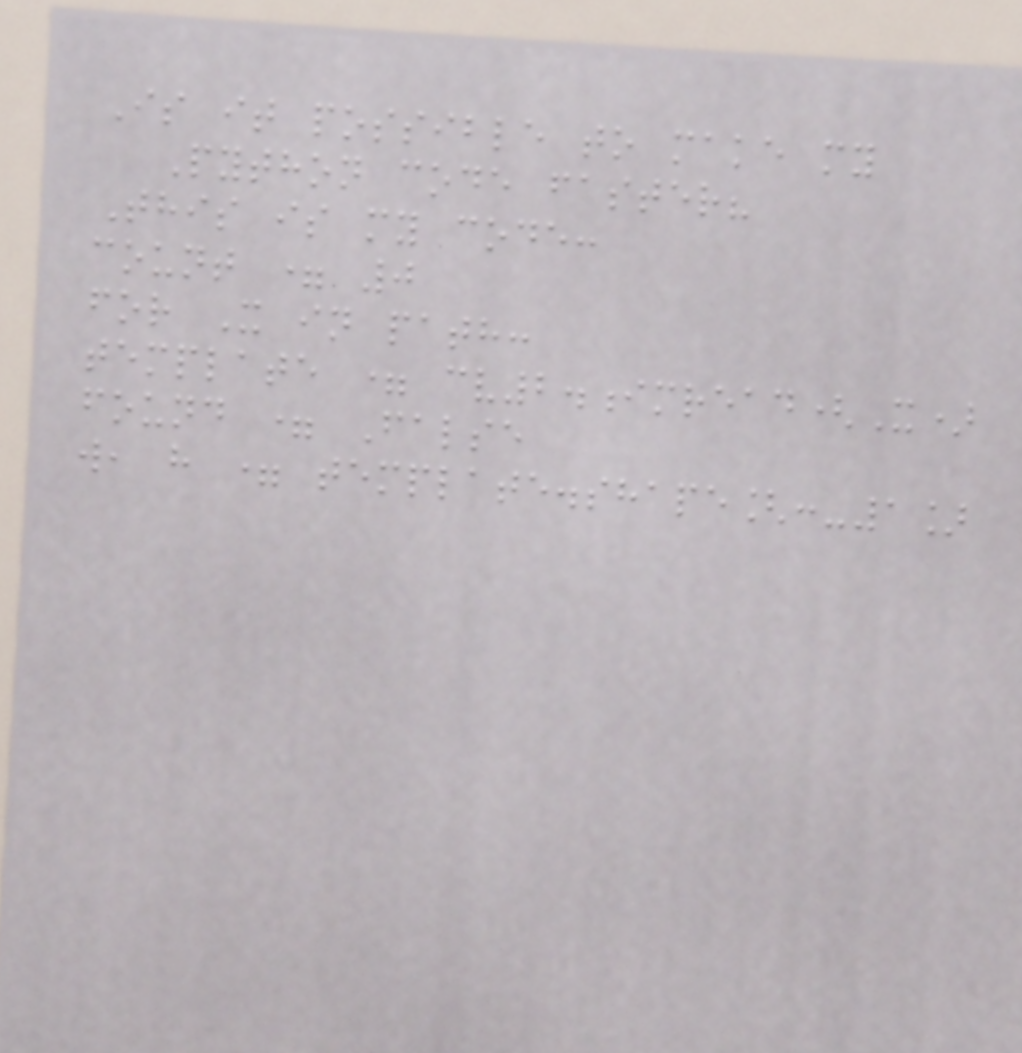Is it possible to make my
Python code faster?
This is my code:
count = 0
for X in path:
template = cv2.imread(X)
found = False
w, h = template.shape[:-1]
